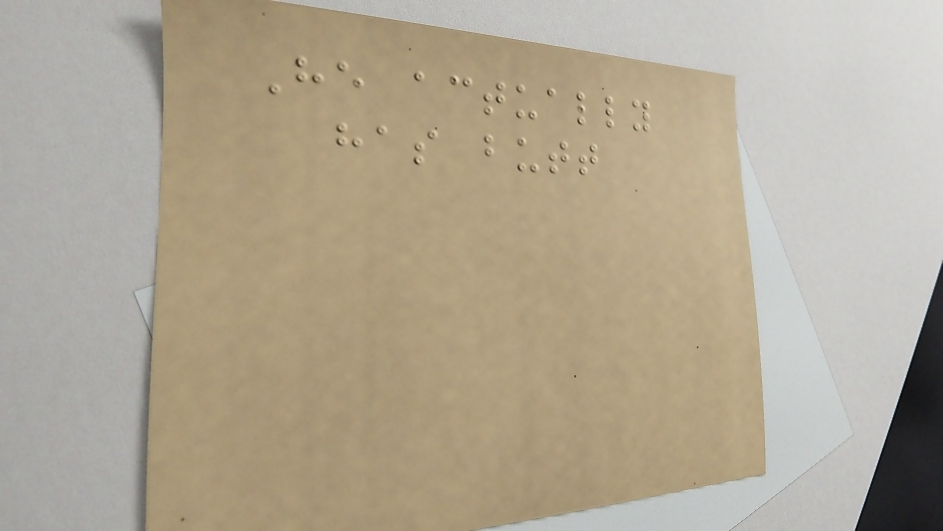He actually
has butt
